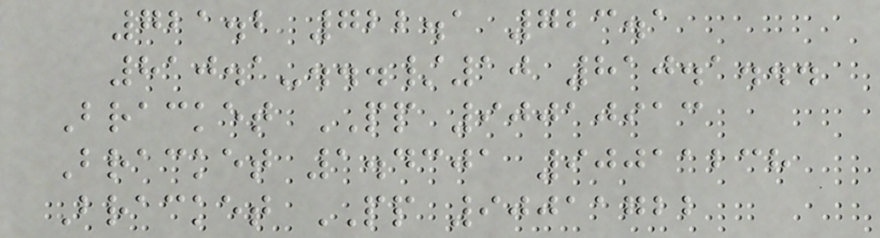721.2 722.1 723.1
810.1-.../10 810.1...
Bracket PP 90010913
Bracket 1.4301 90011238
Bracket PP 90011722
